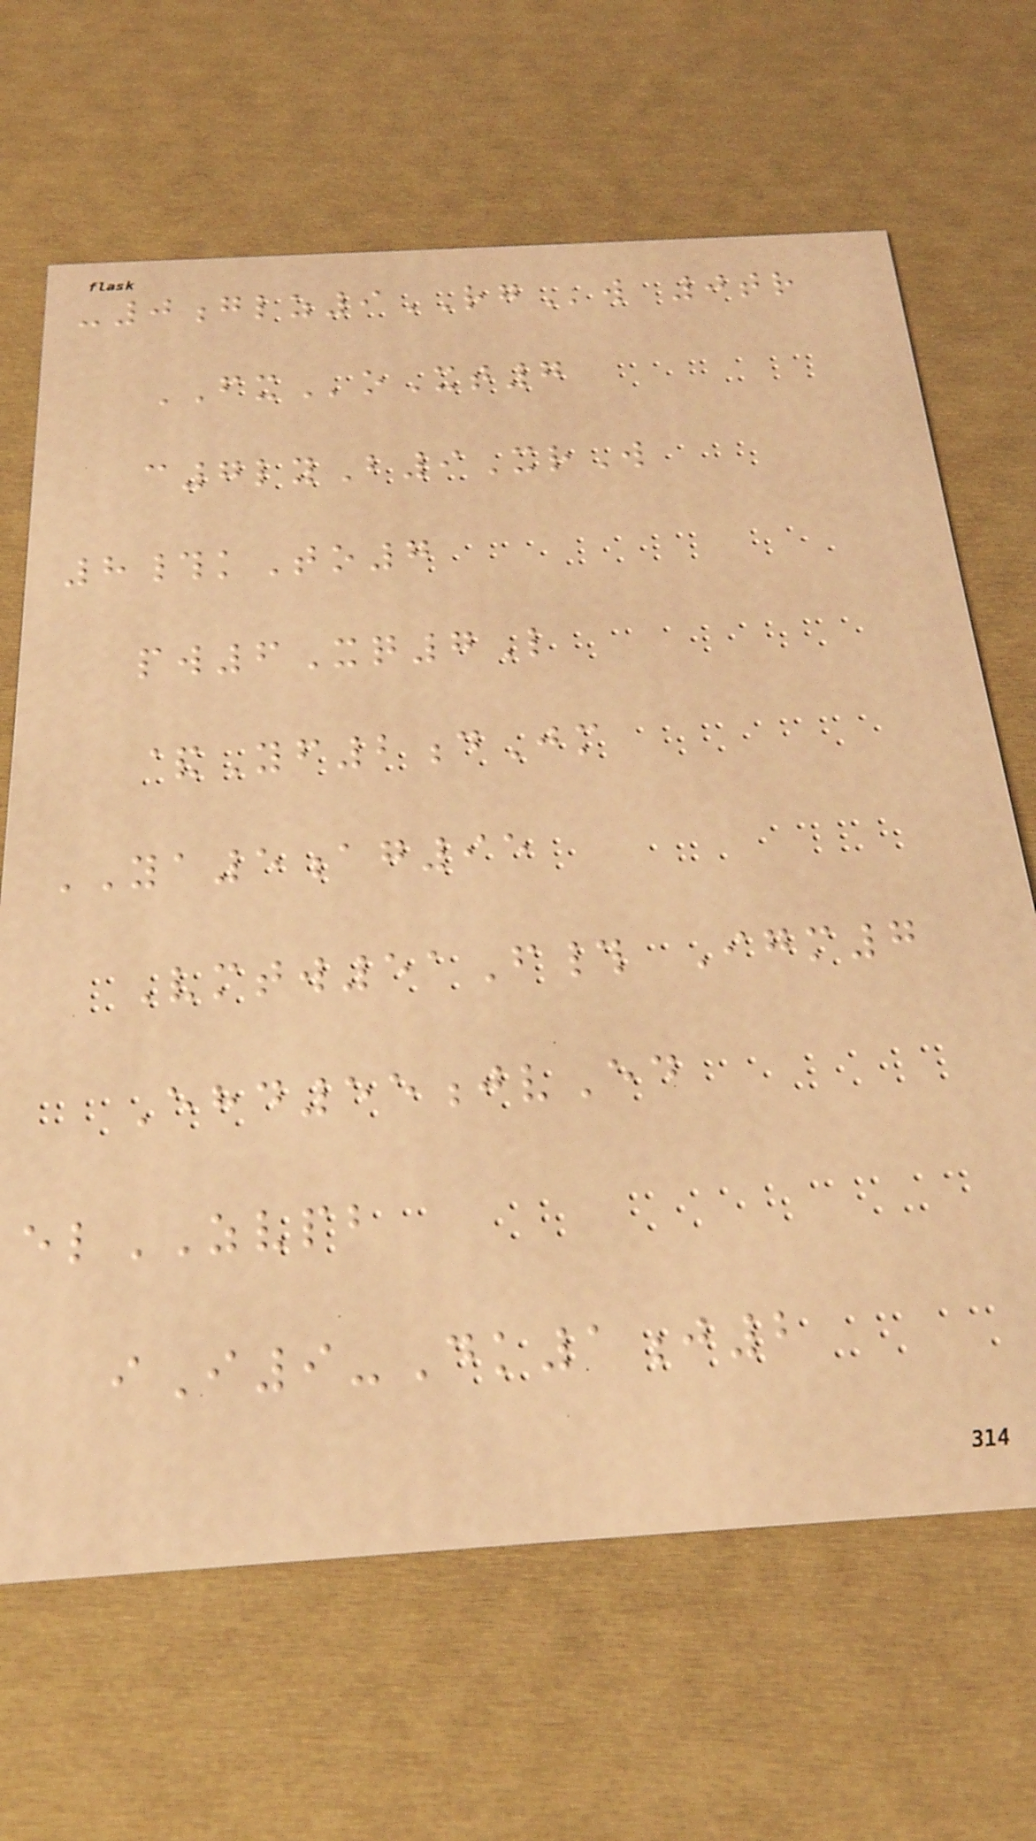-0glz9RGw 0tr
FXoXt7
c7lyB9XrW
8#kTo7
pw6Xq7L
&Yf2dJm
YA5ag95
Vmtw51F# Igm7
Ehd55jvEd
elZVPB
iI9-Dk1j2
